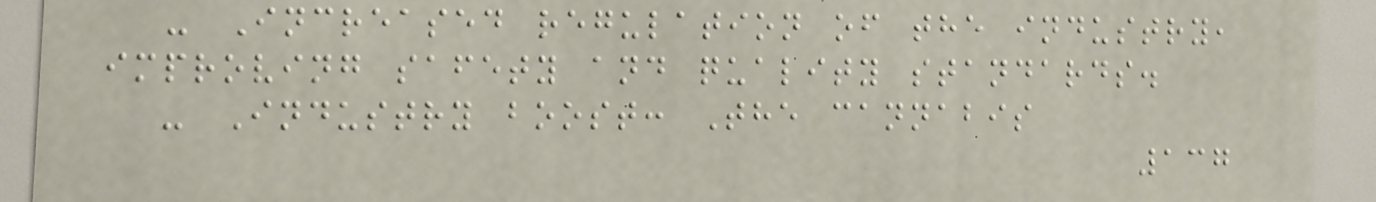- Increased regulation of the industry,
improving safety and quality standards.
- Industry boost: The cannabis
137
